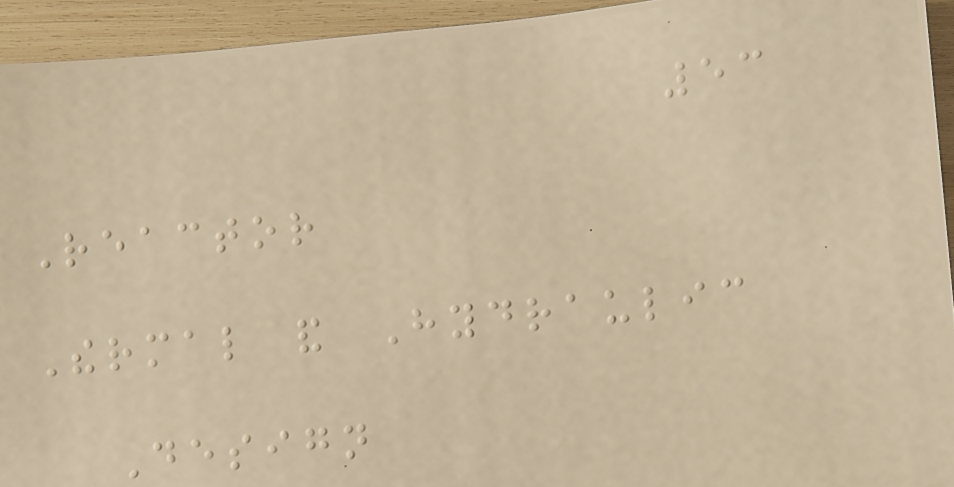53
Reactor
Thermal and Hydraulic
Design
